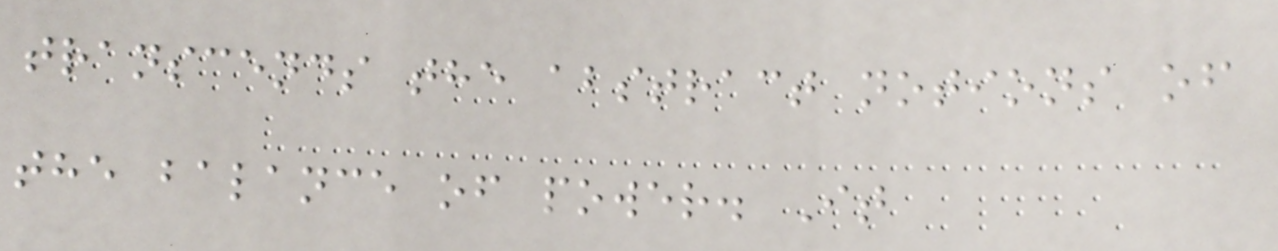transcends the abstract notions of
the balance of power. It
